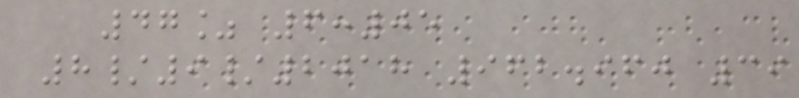47% 6:05
8/9/2018 962.960 39
